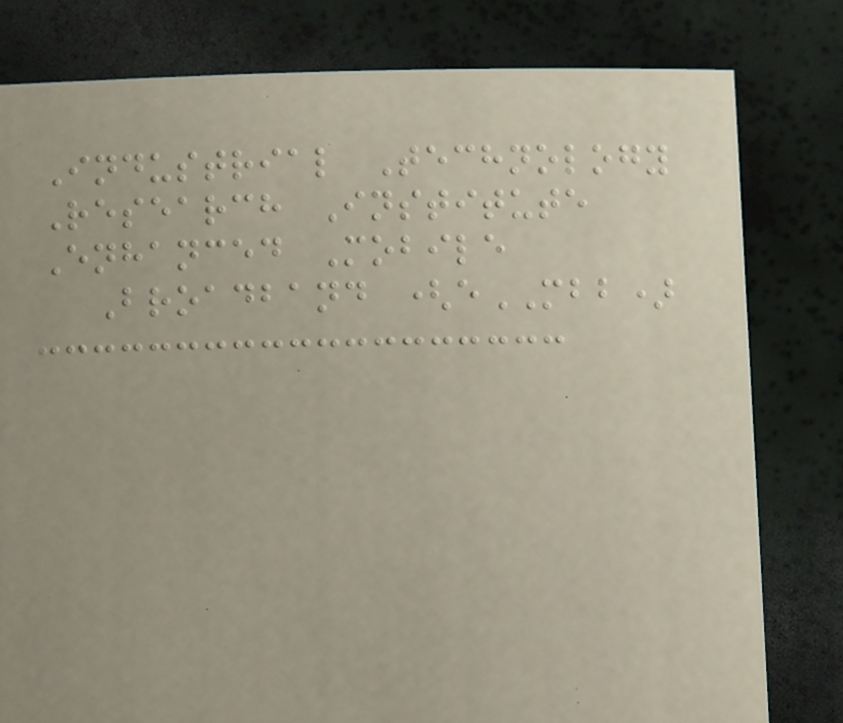Industrial Technology
Research Institute
Enhanced Mobile
Broadband (eMBB)
